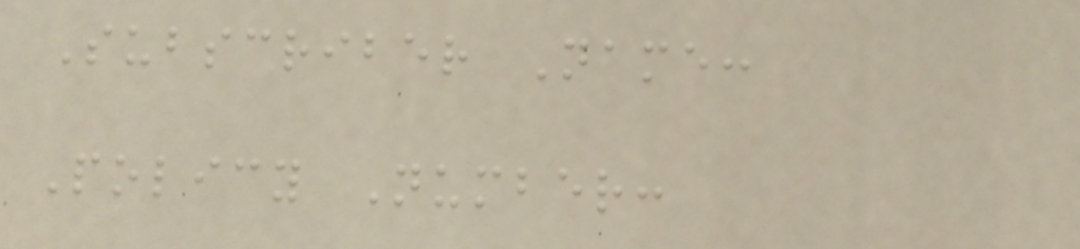Subscriber Name:
Policy Number:
